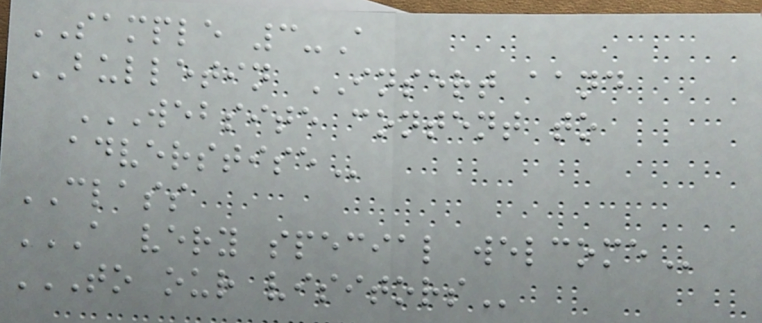SAMPLE 3-A
BULLETIN INSERT aand
WEBSITE CONTENT TO
ADVERSTISE
CLASS
A VERY SPECIAL WELCOME
TO OUR VISITORS
